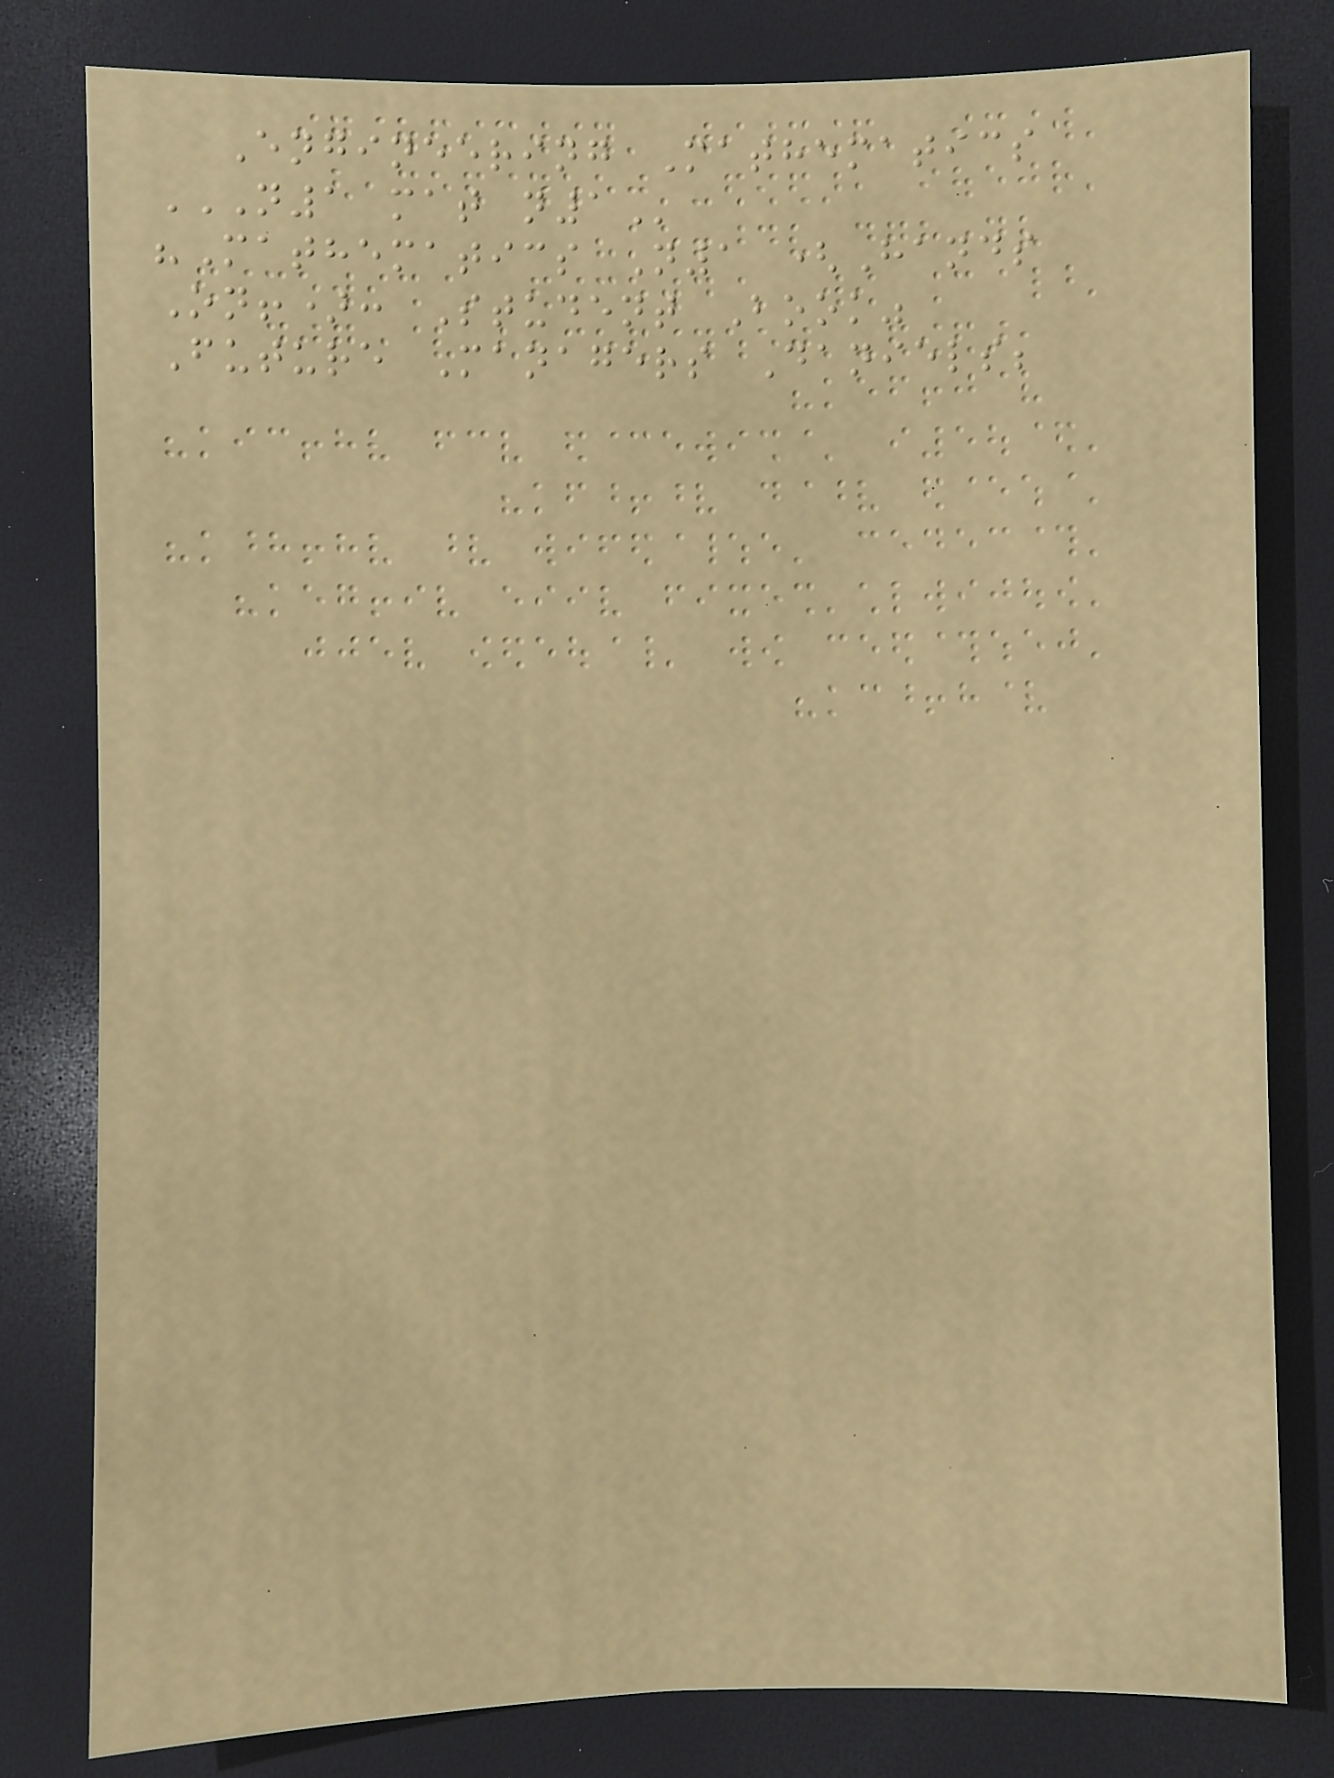Engineering Mathematics
N1 MAT N1
"Mathematics N1 (Hands
On!): Student Book"
Future Managers Daniels;
